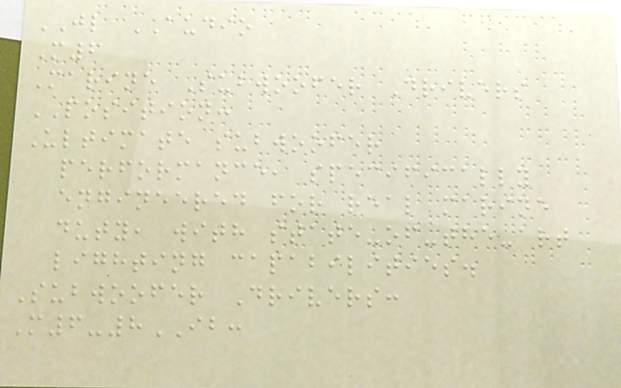JL AUDIO
M6
Marine Subwoofer Drivers
POSITION:
Ultimate subwoofer
performance, specifically
engineered for real marine
duty, with state-of-the-art
lighting capabilities.
Subwoofer Drivers:
M6-8IB:
